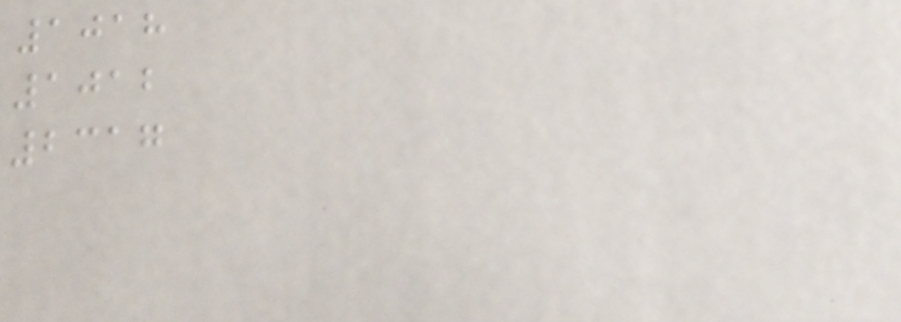1018
1012
2317
